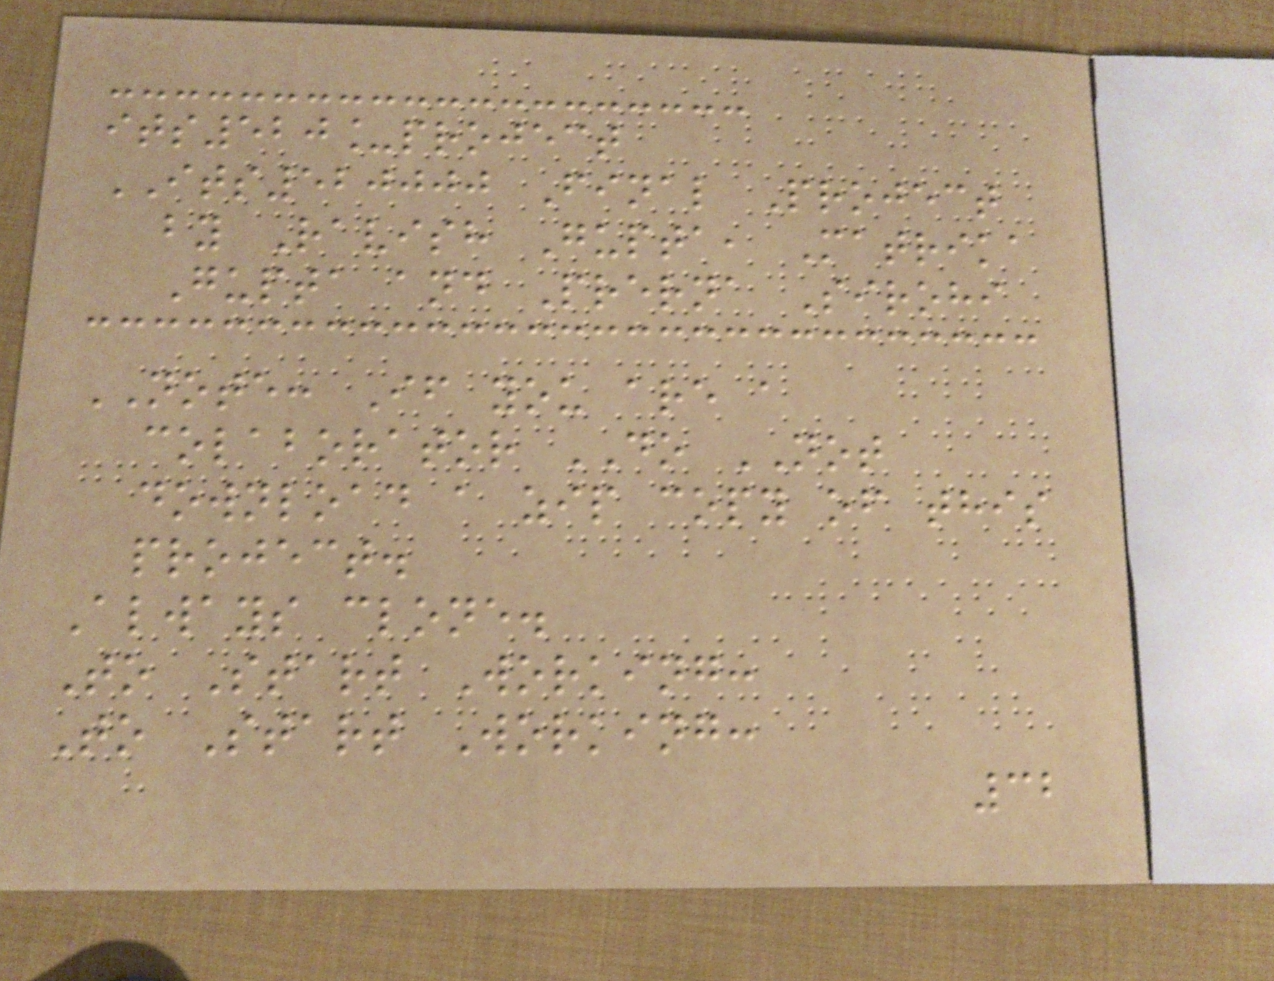its520_project
ITS520000 Final Project
by Ravish Gupta, Matrika
Gupta and Prerna Sirohi
NOTE: If you are a
colaborator DO NOT
download a zip copy of this
project.
Always clone.
To Start Working:
To Start Working:
32
